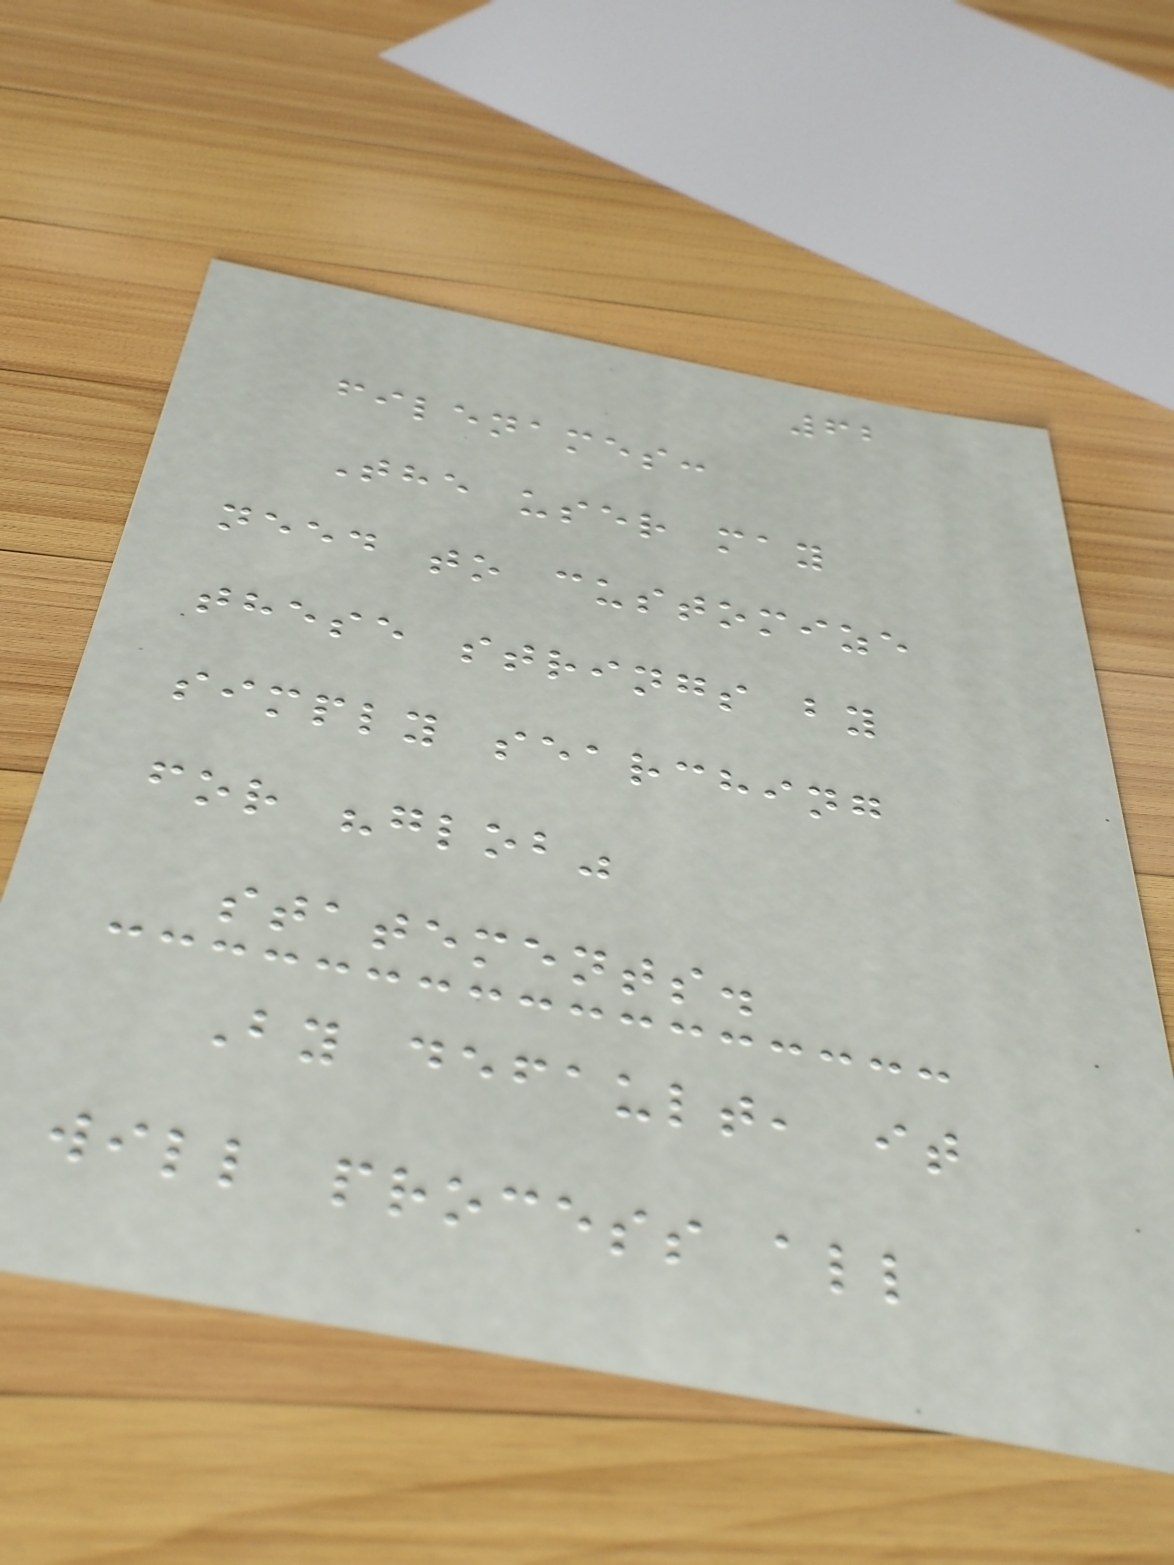62
filenames:
The user may
need to customize
these strings by
simply searching
for "glob"
statements.
By default, it
will process all
